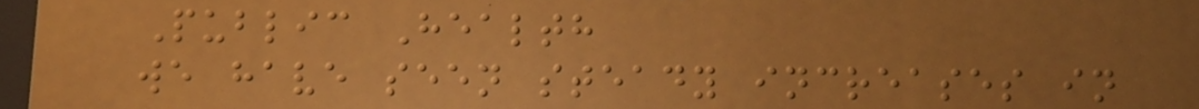Public Health
we have seen steady increases in
